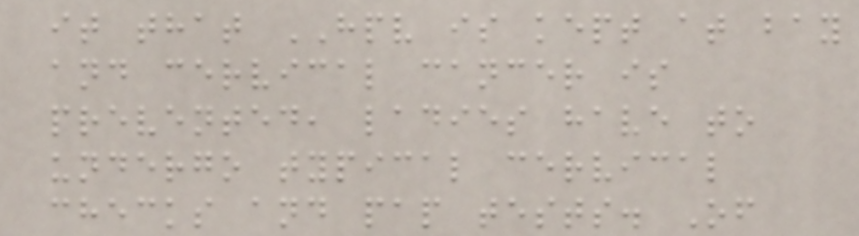it that HPV is kept at bay
and cervical cancer is
prevented, ladies have to
undergo typical cervical
checks and pap tests. Of
